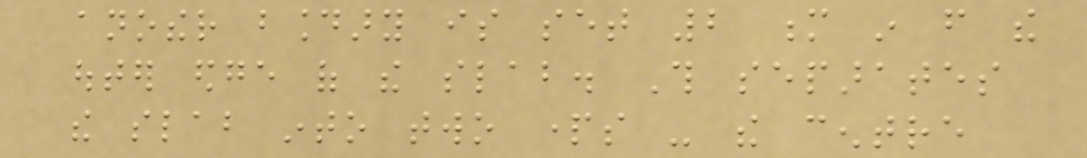another boundary is set 2 m in from the
outer edge of the slab. This separates
the slab into two parts - the centre
